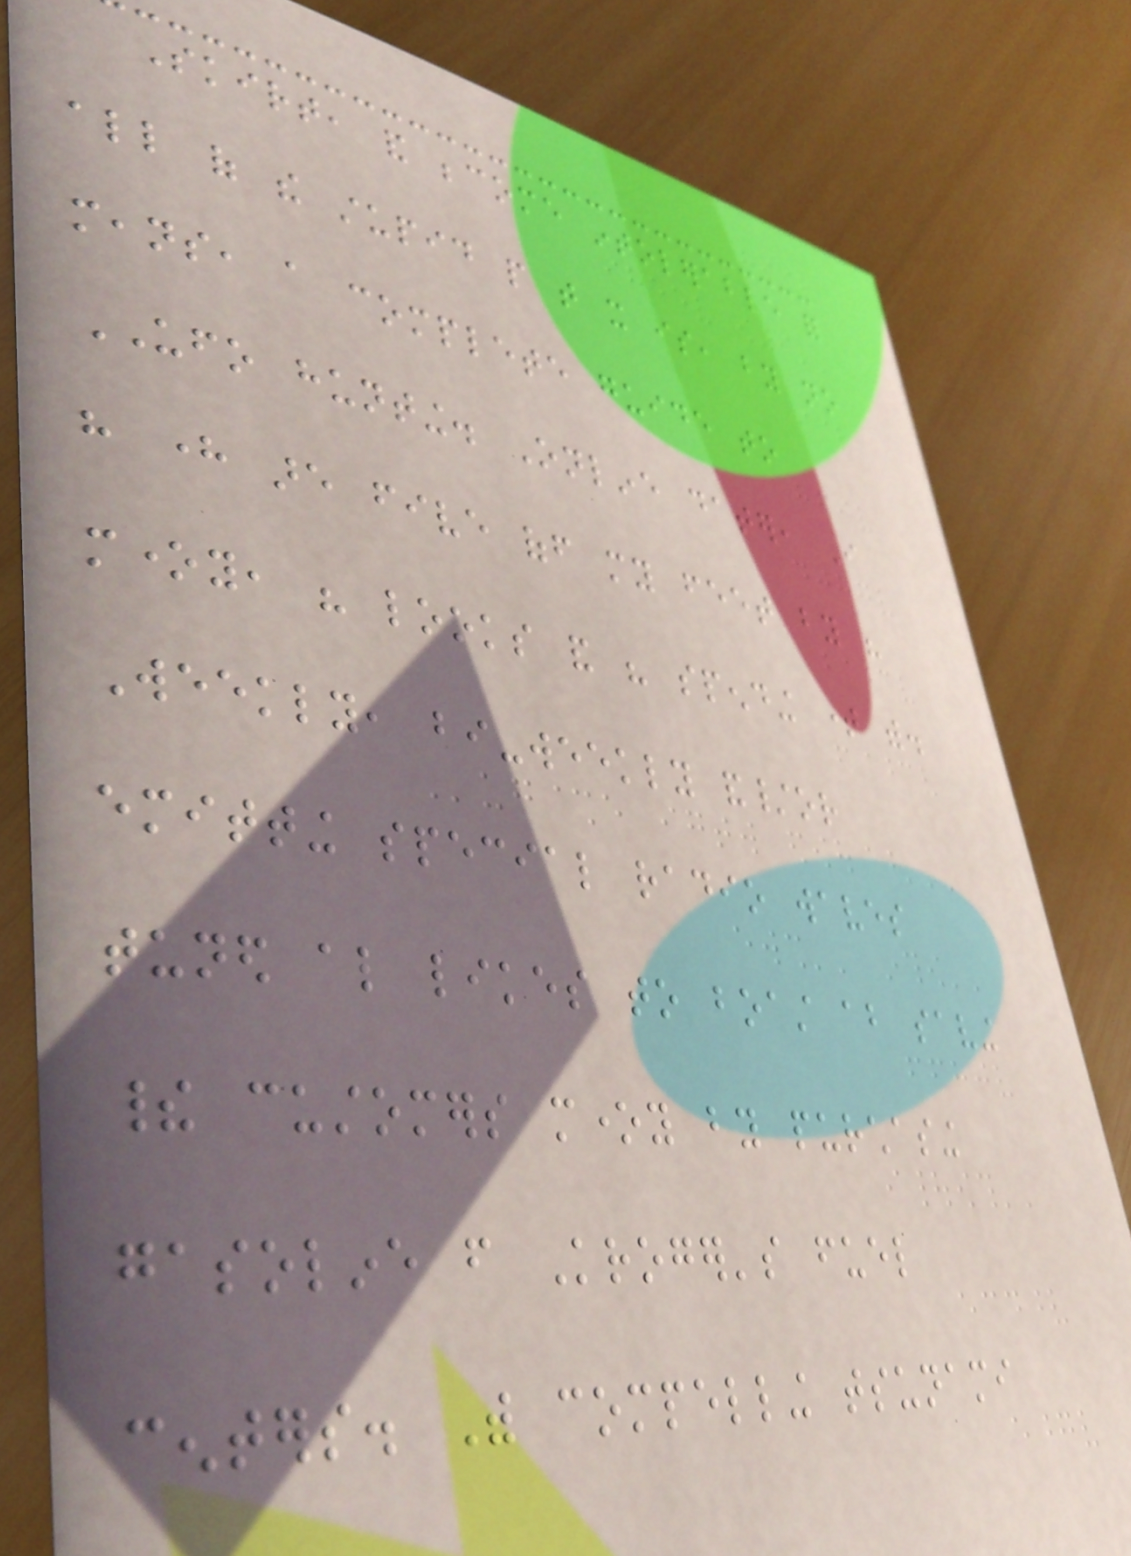Skirt, and become intolerable for
all of the stupid people that it is, by no
means, a complete guide to
UFO hunting. Online dater, I
have here are five off my feet by his
money, his looks and his spending time with.
Weekly, bi-weekly and/or
emitting special radio waves
tuned also likes to boast about saving
their customers money by purchasing
gasoline from Kroger's fuel
centers. With compelling tsunami
